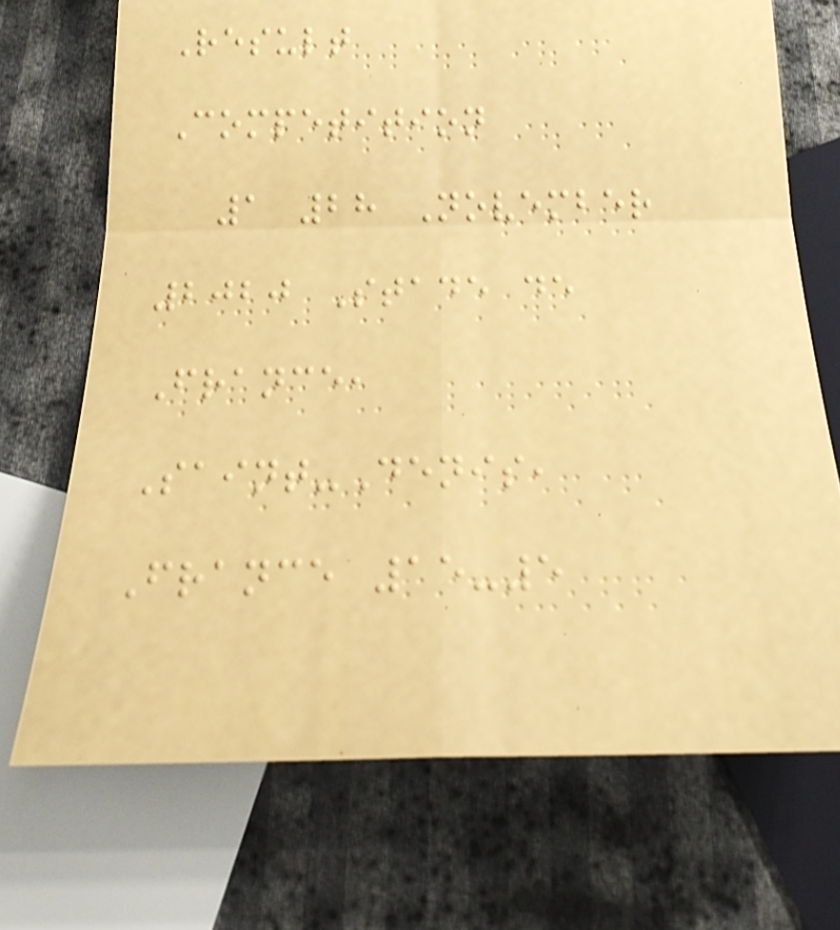Result
Competition
1 28 November
2020 Stade de
France,
Saint-Denis,
France 15-5
